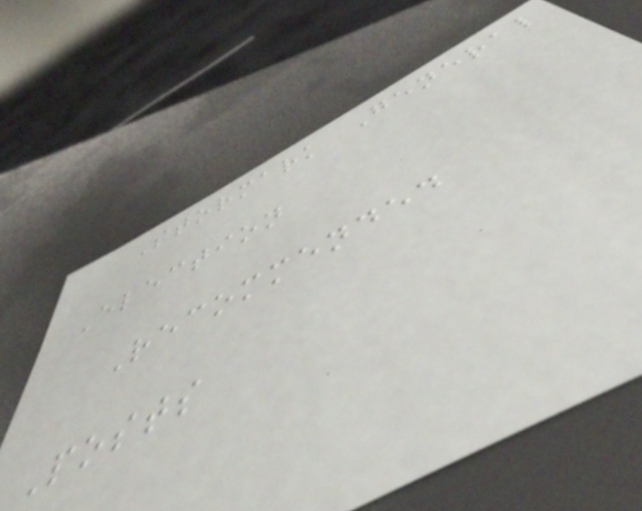Stormark General
Election
Recommended
Posts
